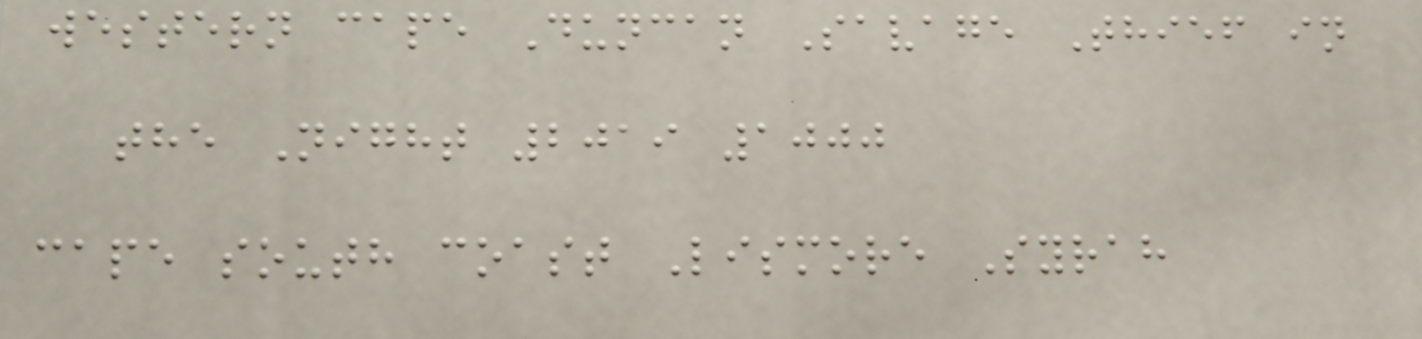western cape Duncan Savage Thief in
the Night 2019 1000
cape south coast Lismore Syrah
